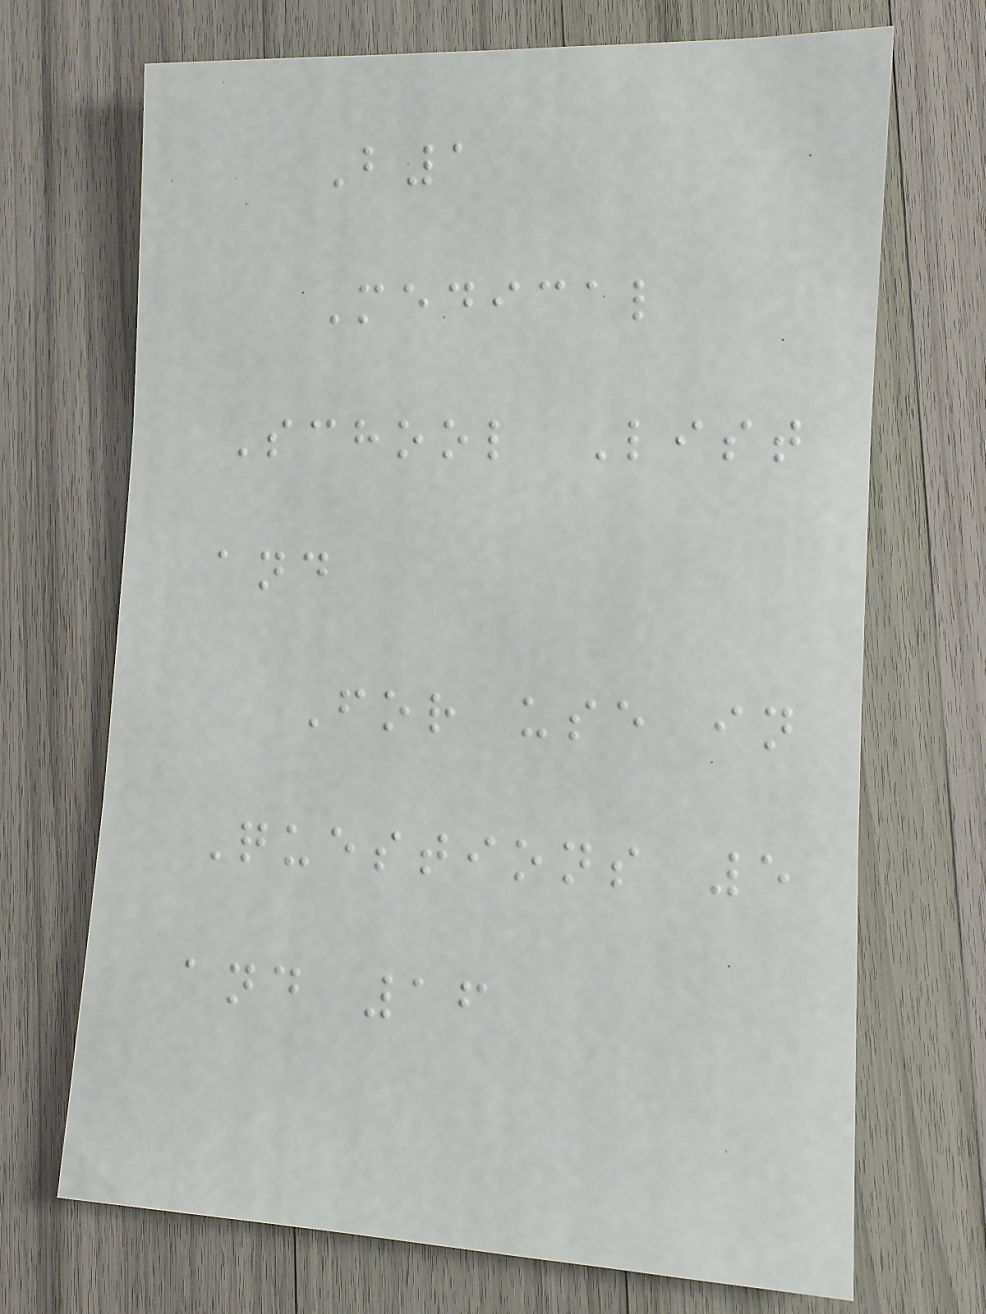B1
Medical
School List
and
For use in
Questions 5
and 16
